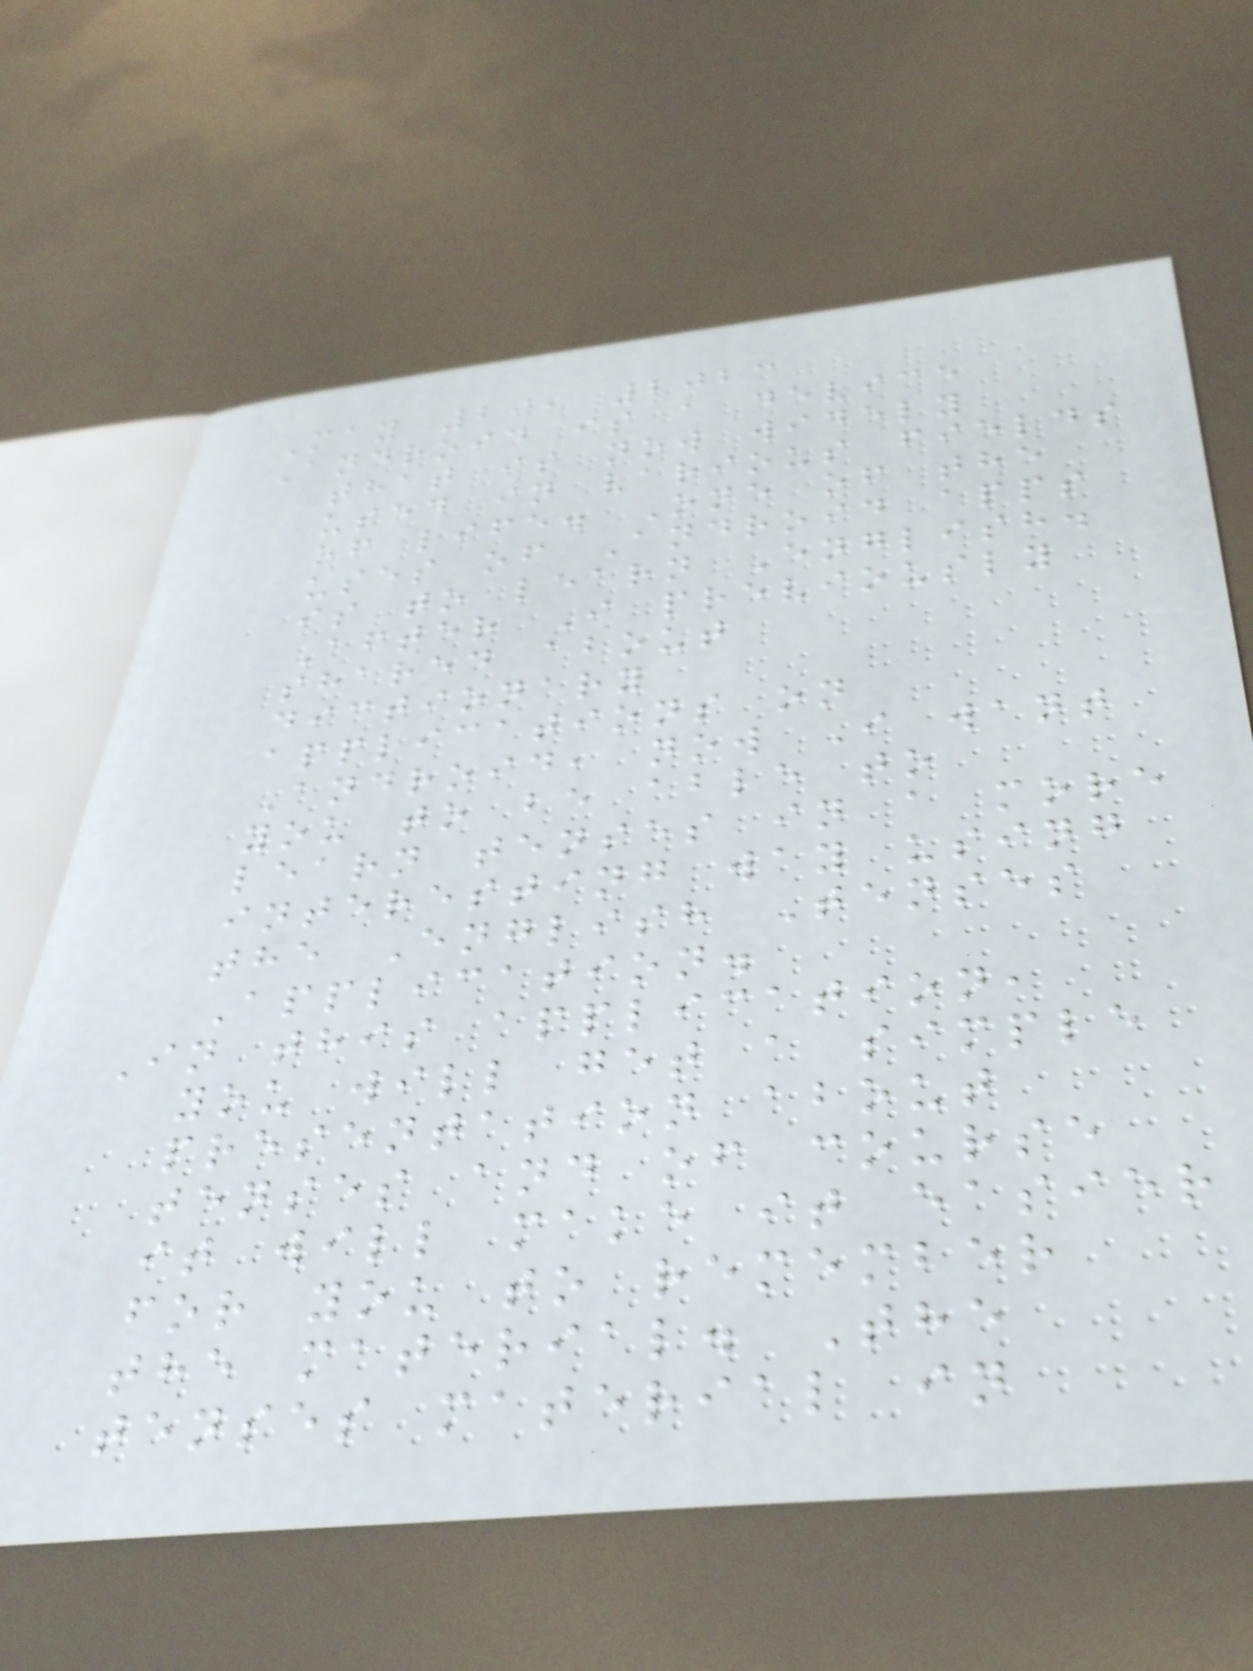May 29, 2023
Android is a device
that is now widely
used in various fields
of life. One of the
uses of Android apps
is to learn English.
After I previously
shared about
dictionary
applications on
Android, now I want
you to be able to
learn tenses in a more
interesting way using
the English Tenses
Application.
In this application,
you will get a simple
presentation about
tenses and of course
it will make it easier
for you to remember
the material. The
tenses material in
